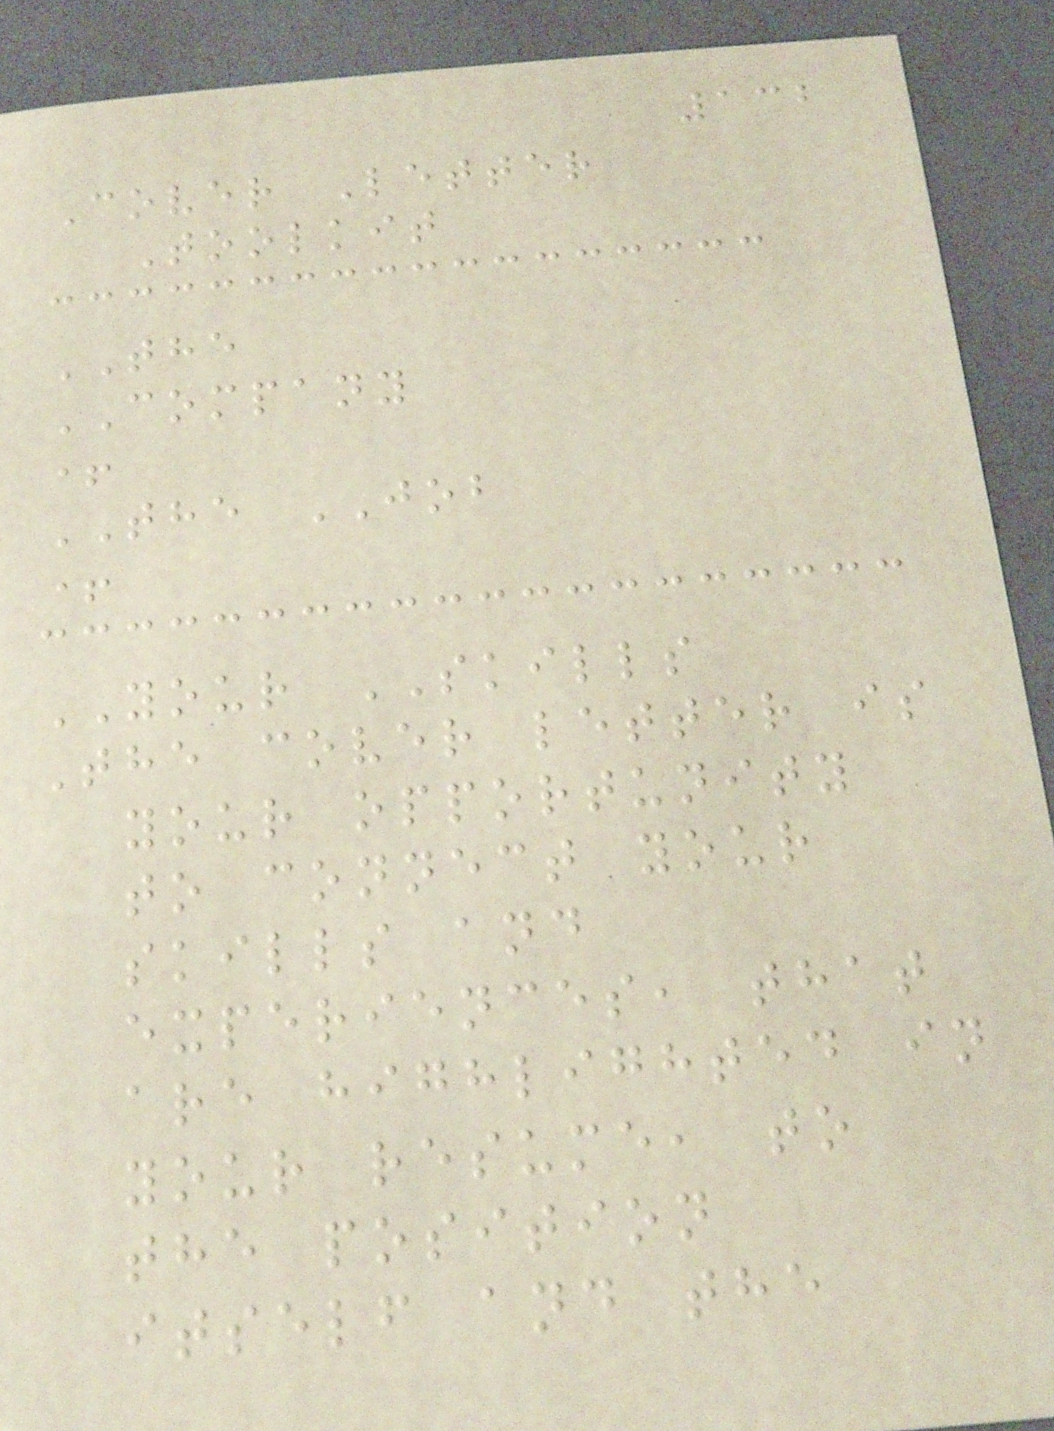132
Cover Letter
Toolkit
THE
COMPANY
+
THE JOB
+
YOUR SKILLS
The cover letter is
your opportunity
to connect your
skills and
experiences, that
are highlighted in
your resume, to
the position
itself and the
